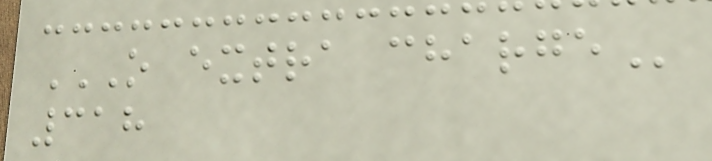O EXTRA CHARGE
318
